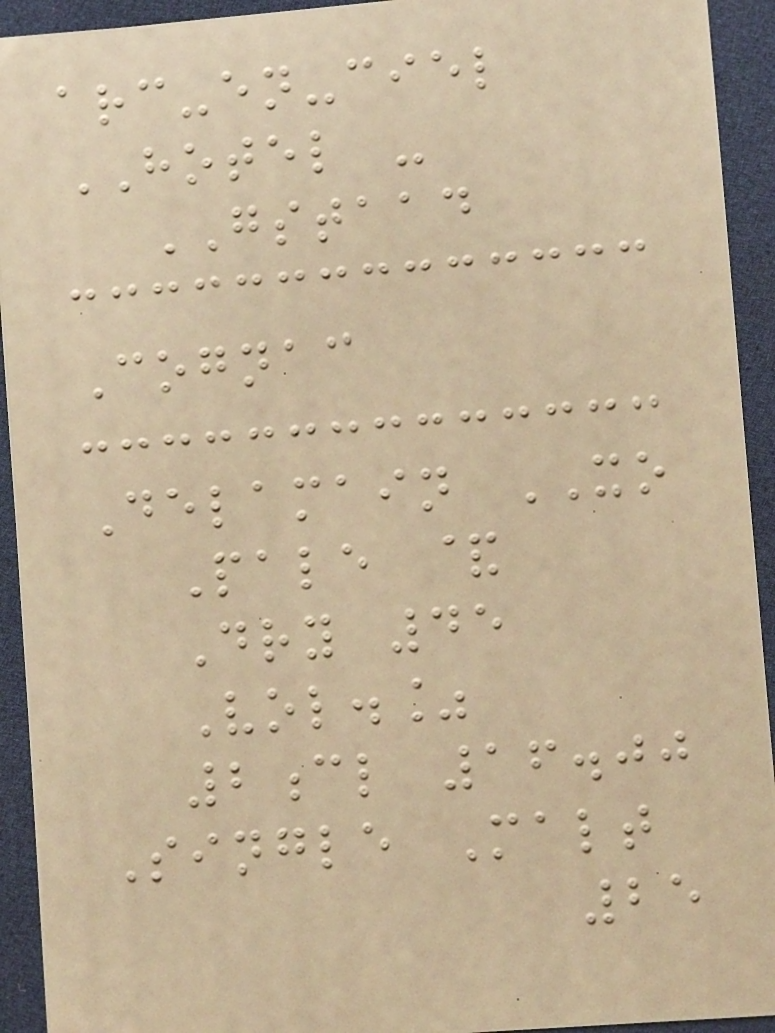arc-en-ciel
HOTEL -
GSTAAD
Cognac
Delamain XO
Pale &
Dry 45
Vol.%
2cl 16.00
Single Malt
25
